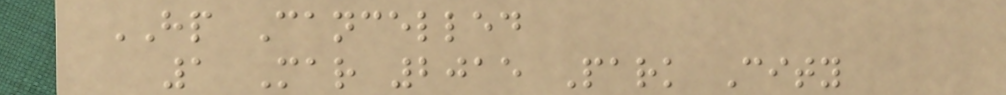HP Cancelled
1 Mar 2015 Park City
